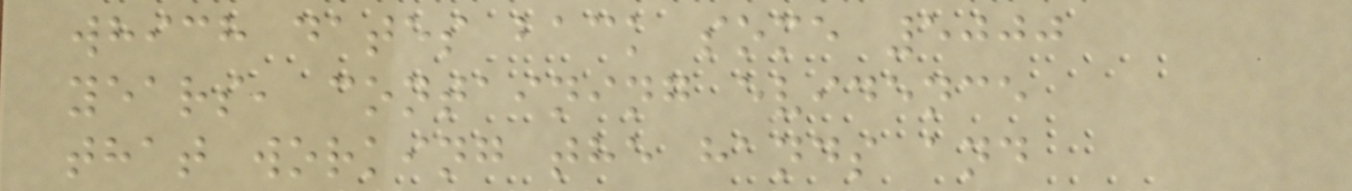which dates back some 5000
years, containing evidence
that working the hands and
